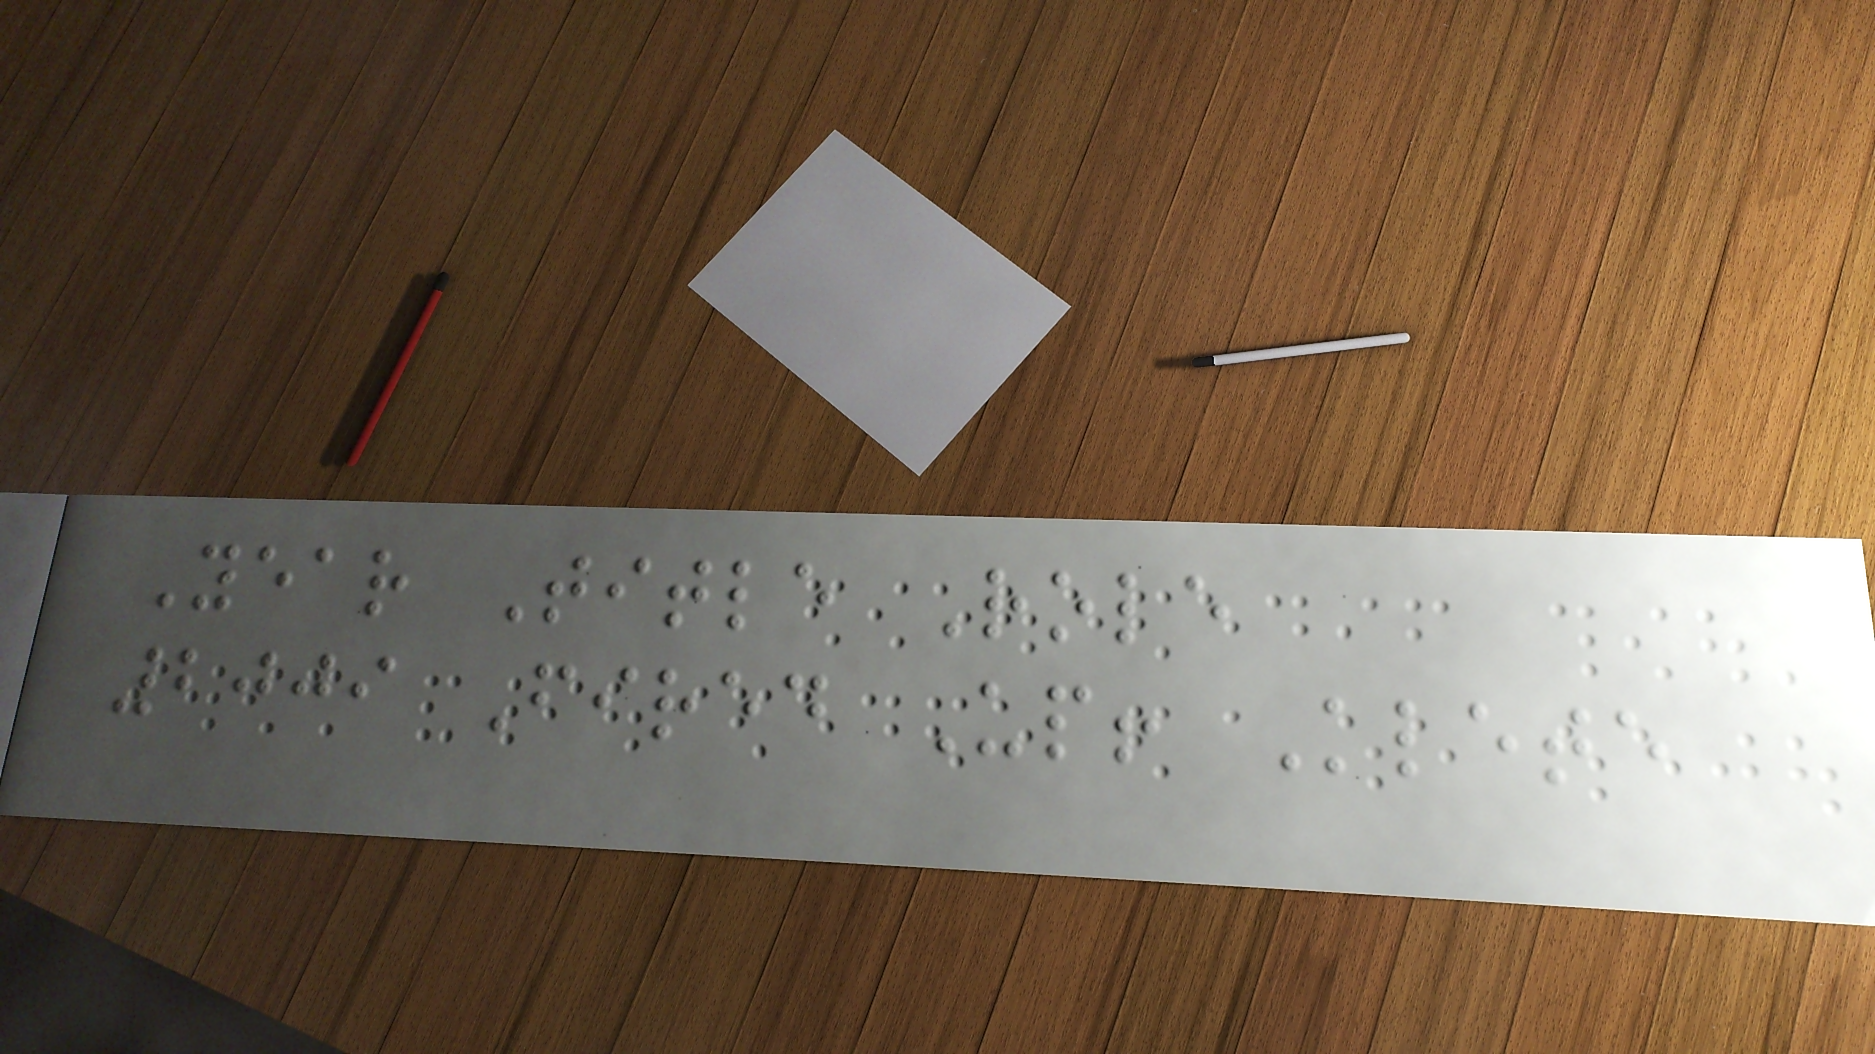Year Title Role
2009 Fired Up! Klete
